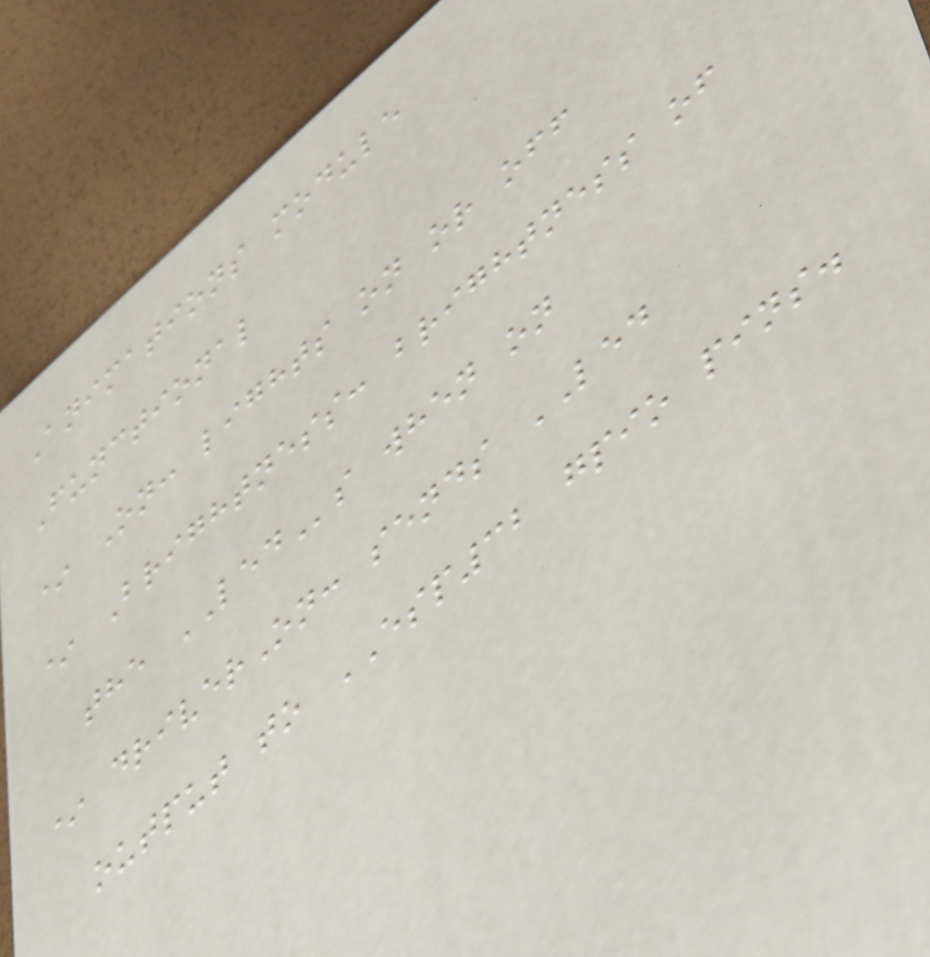Animations module
Functional
* On: lights on or off
* Brightness: brightness of
the LEDs when on
* driverOn: sends LED
output to ESP32 gpio pins.
